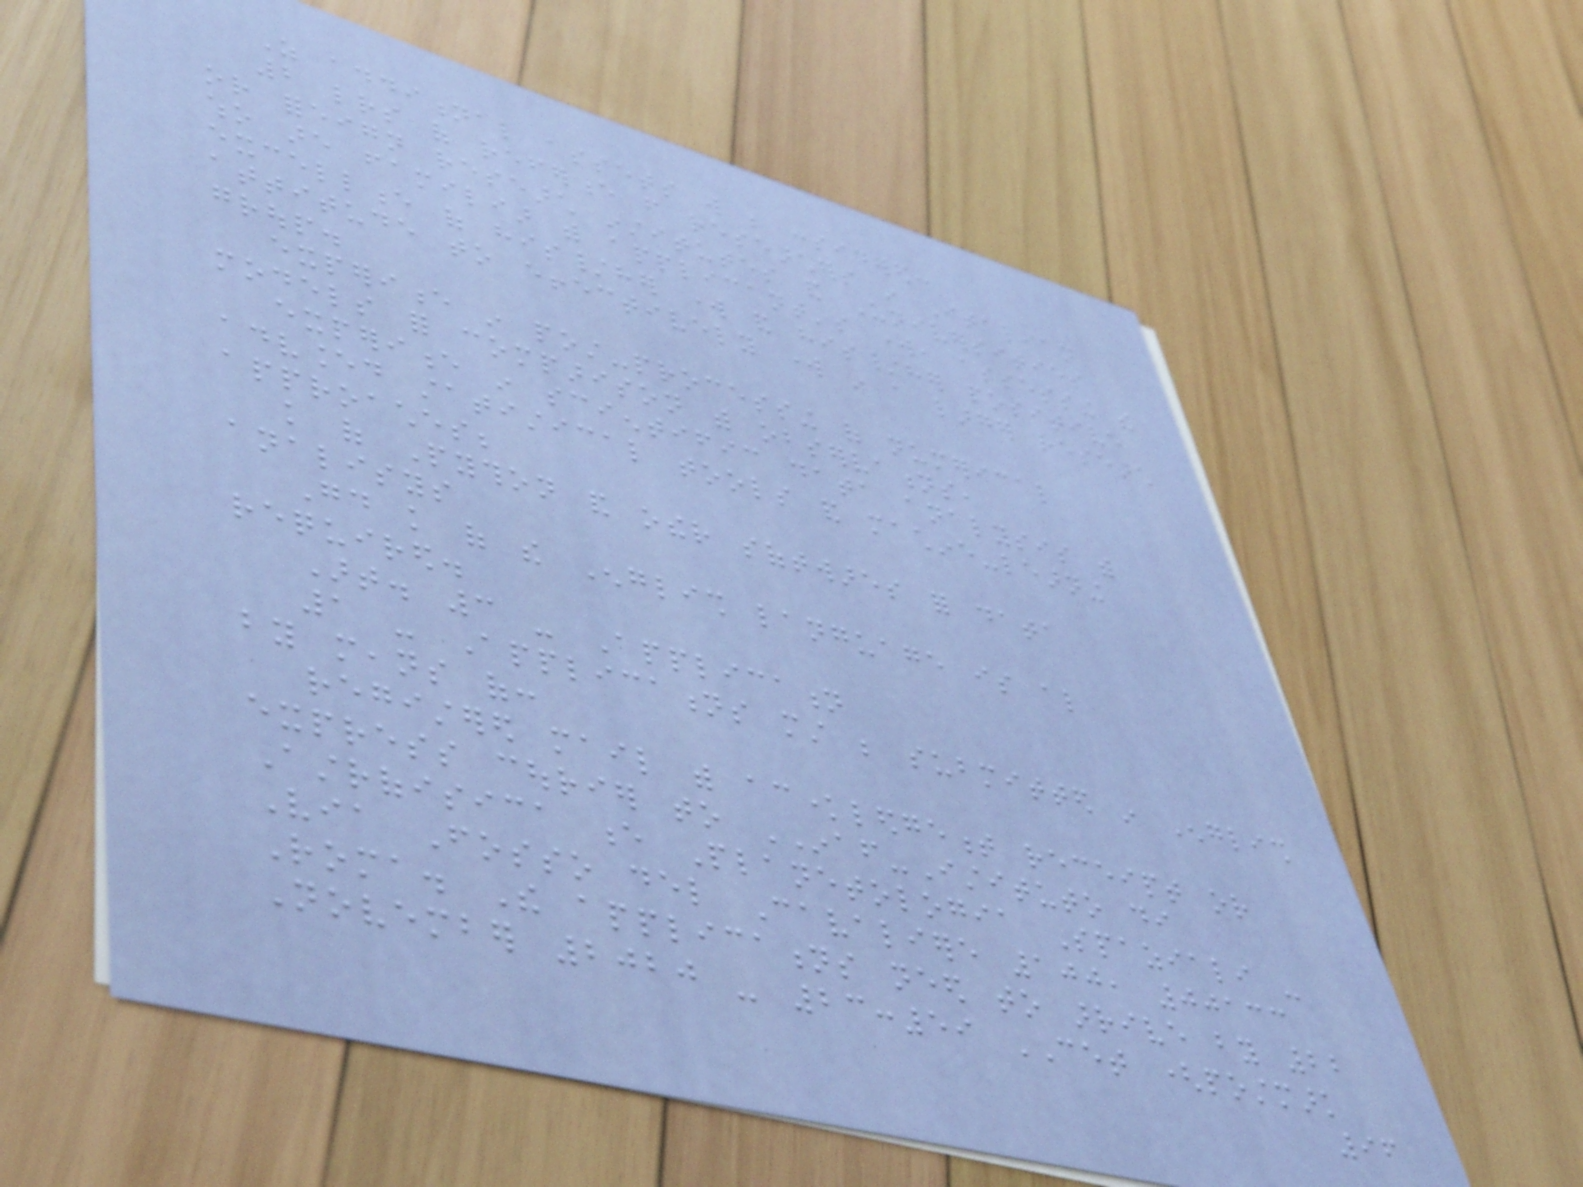As additional assets will be considered:
2 letters of reference from researchers in Italian
or foreign research institutes and Universities
who are familiar with applicant's work, assessing the
excellence of his/her work and his/her positive
attitude to effectively work in a larger research
group.
experience in post-processing of numerical
models for comparison with observations,
experience in scientific data analysis with
advanced statistical tools and machine-learning
approaches;
knowledge of Python and other softwares for data
analisys
Good knowledge of the English language is also
required.
Art. 3 - Application
1 - Applications must be submitted in English
by means of:
registered mail with acknowledgement receipt or
express courier to INAF-Istituto di
Astrofisica e Planetologia Spaziali -
Via Fosso del Cavaliere 100, 00133
Roma. The applications need to arrive by 22
November 2020 - 23:59 CET (postmark
96
